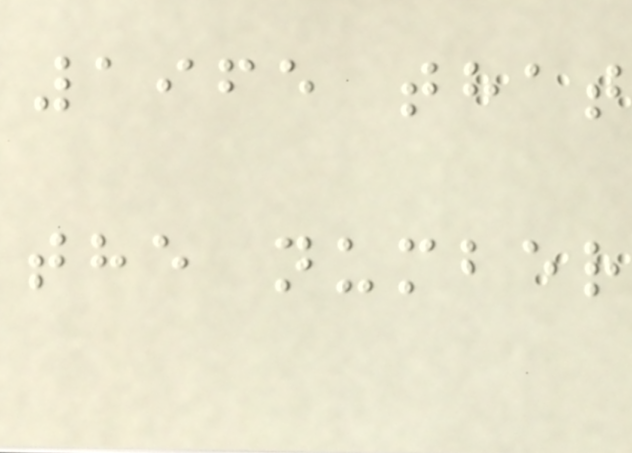1965 that
the number
